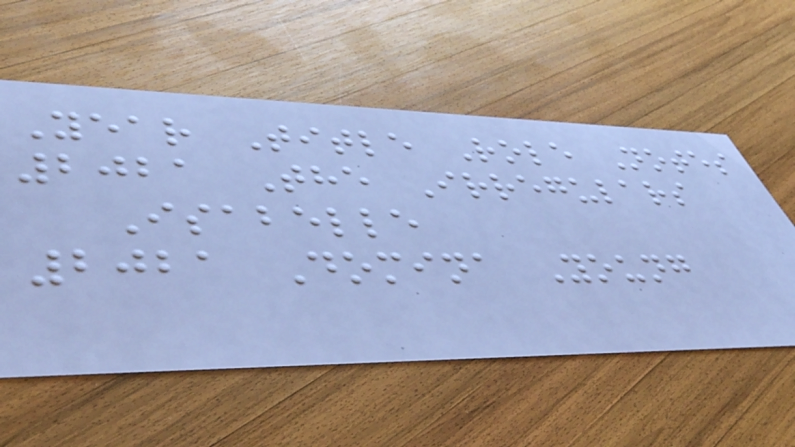Year Title Role Notes
2021 The Irregulars
Isabelle
2021 Domina Young
